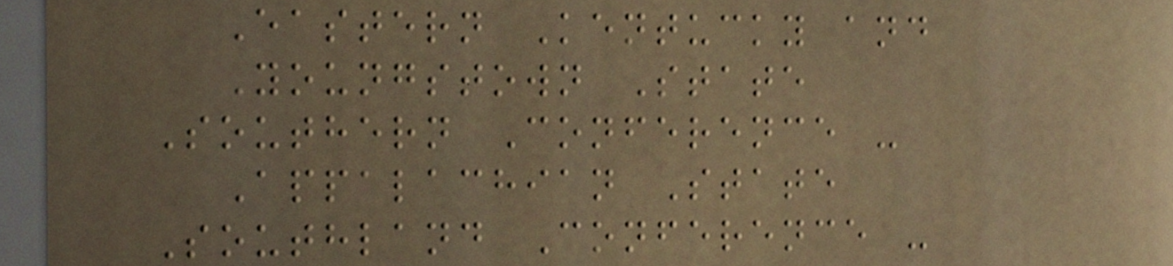Eastern Kentucky and
Youngstown State
Southern Conference -
Appalachian State
Southland Conference -
